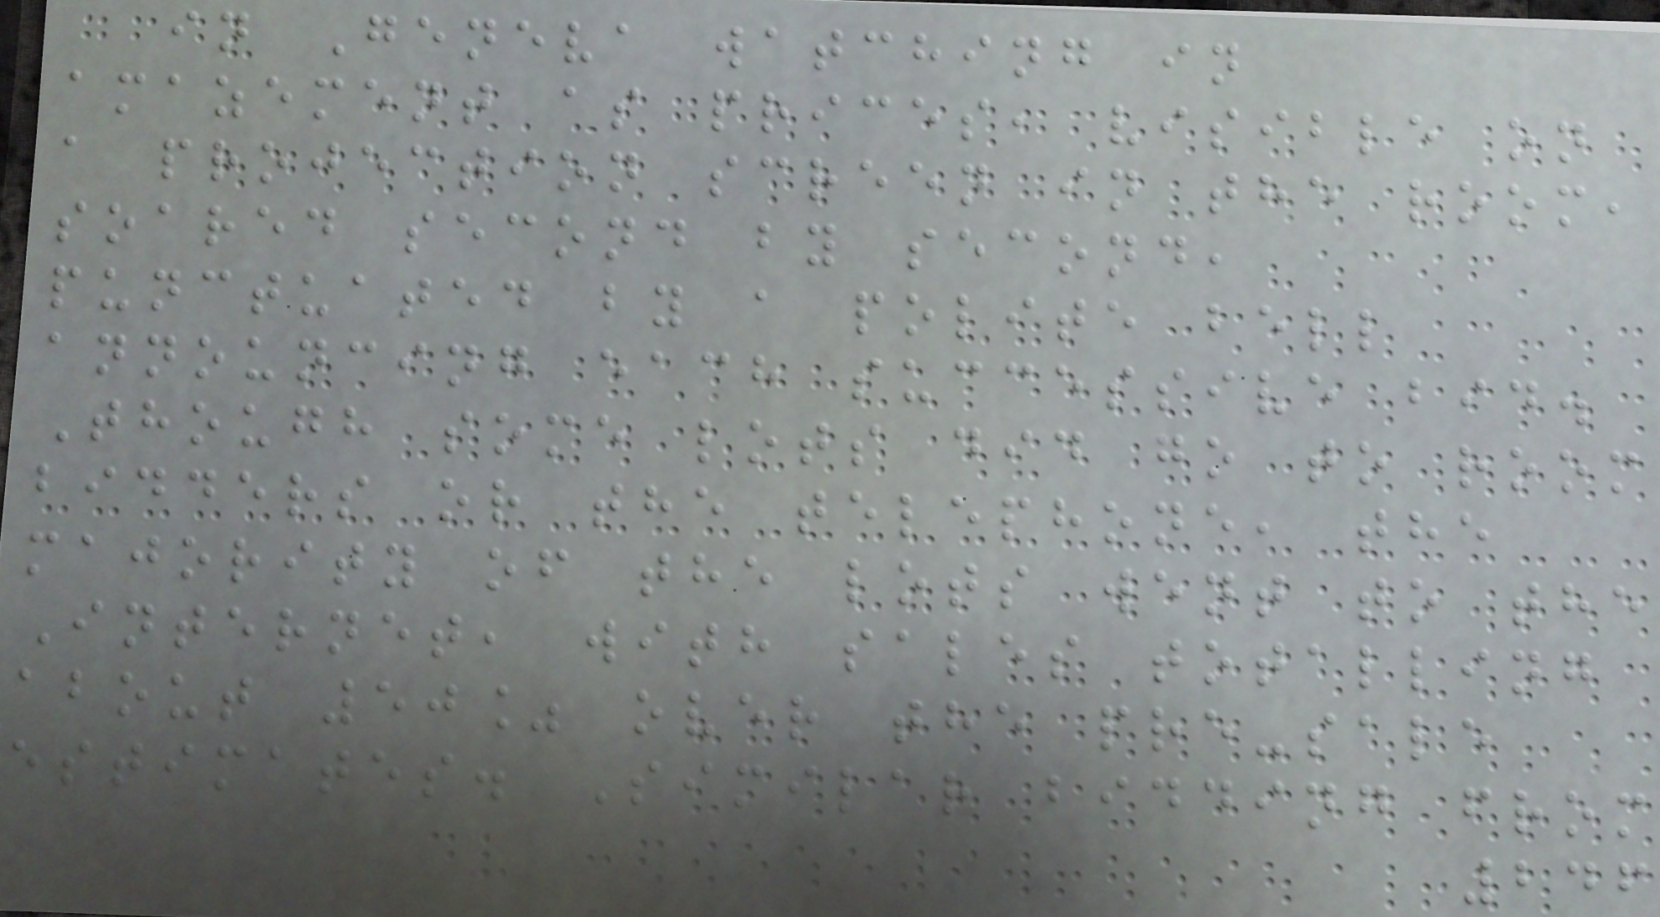in Geneva watching in
amazement as prices, visible on
a projection screen in the room,
soared second by second,
punctuated by a polite bell
announcing each successive bid.
Though some lots did go to room
bidders or the telephone, the
majority of the lots went to the
Internet, with sales totalling
about 50% over the pre-sale
estimates. Similar bidding from
246
